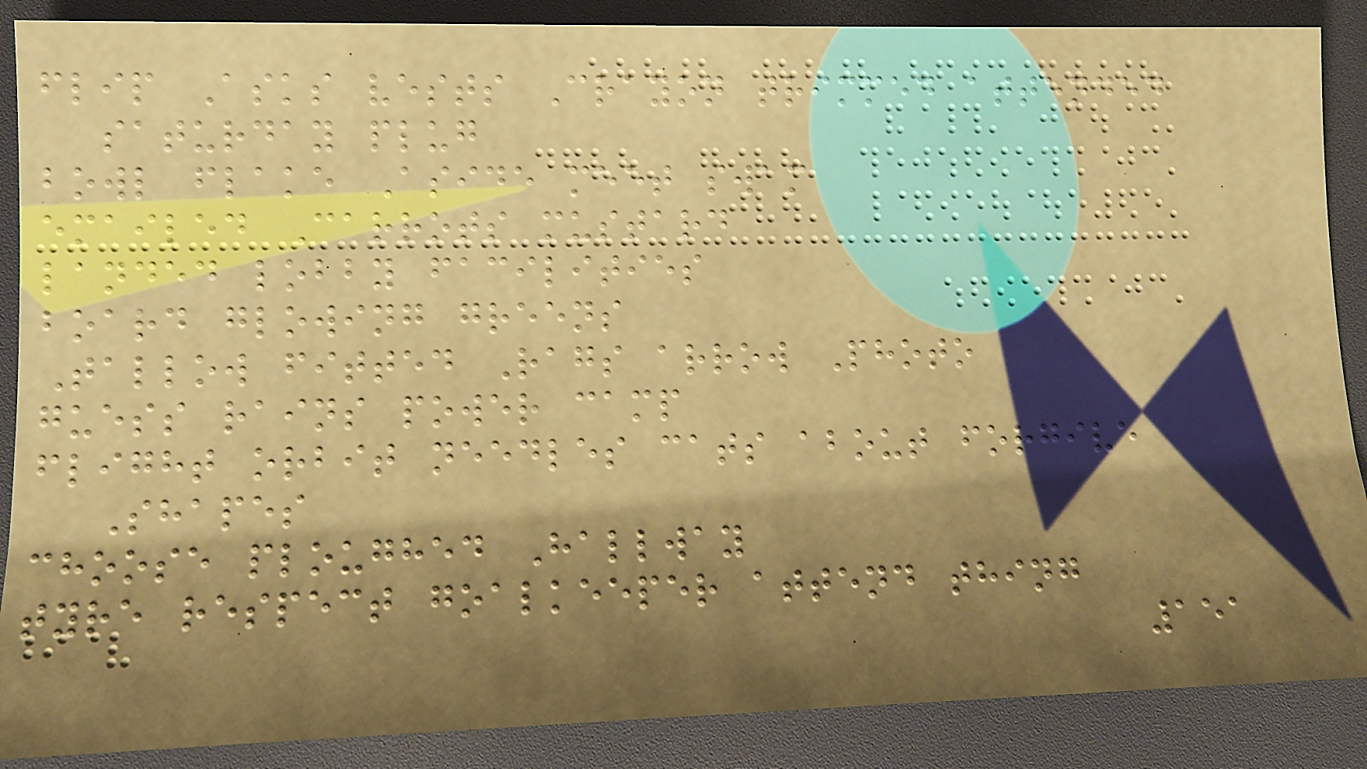flip Asks vests Crayon trimmed attended
saturday plug
bowl flake Aside meet swam
emailed Carrots mustard
landed lobby facilities
board glowing greens
Tallow fitted Rags arrow Photo
guess rains power camp
flight orbit needles cats about forgive
Shapes
choose ploughed Hallway
tyre respect goalkeeper attend thing
151
